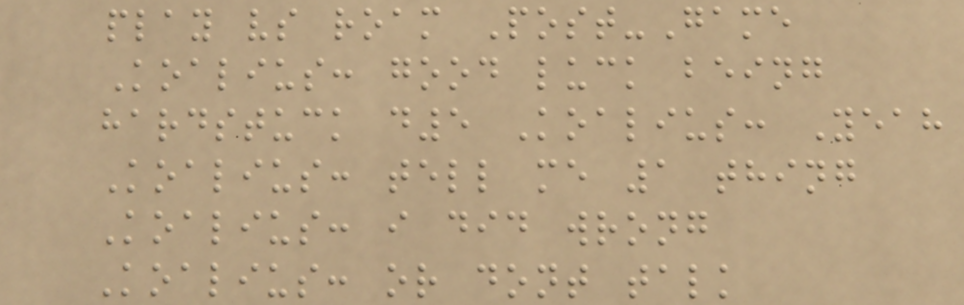play vs roam Post-Game
Koalius: good luck being
hardstuck d5 Koalius: Yeah
Koalius: tell me 1 thing
Koalius: i did wrong
Koalius: or dont talk
